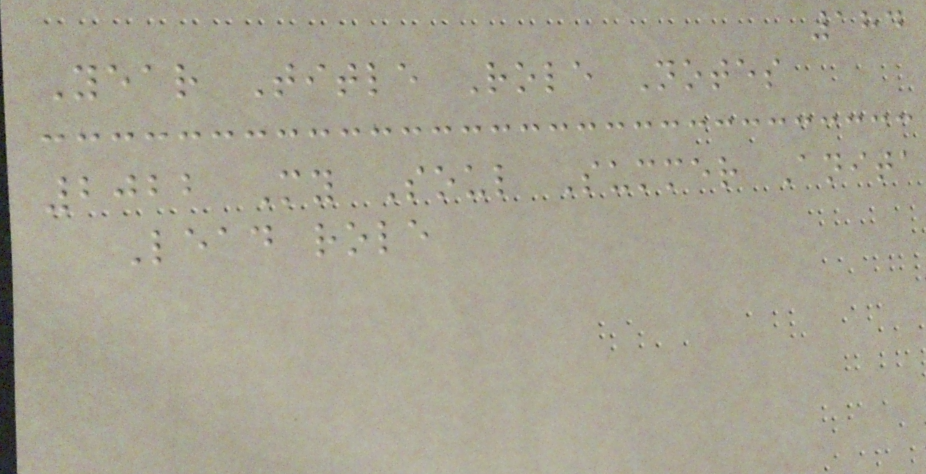184
Year Title Role Notes
2022 My Soul Summer Anita
Lead role
